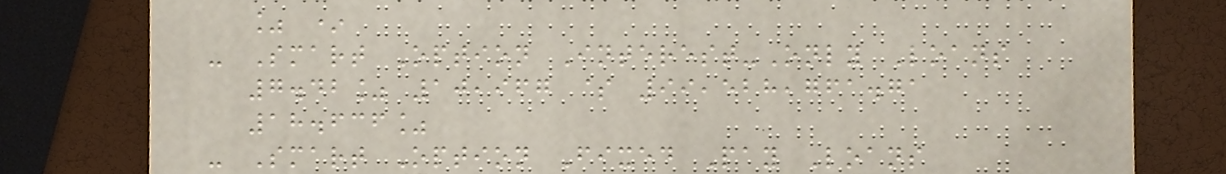% *
- Smart Option Interest-Only Loans
7.42% 10,967 $ 99,528,761.71
18.636%
- Smart Option Fixed Pay Loans
